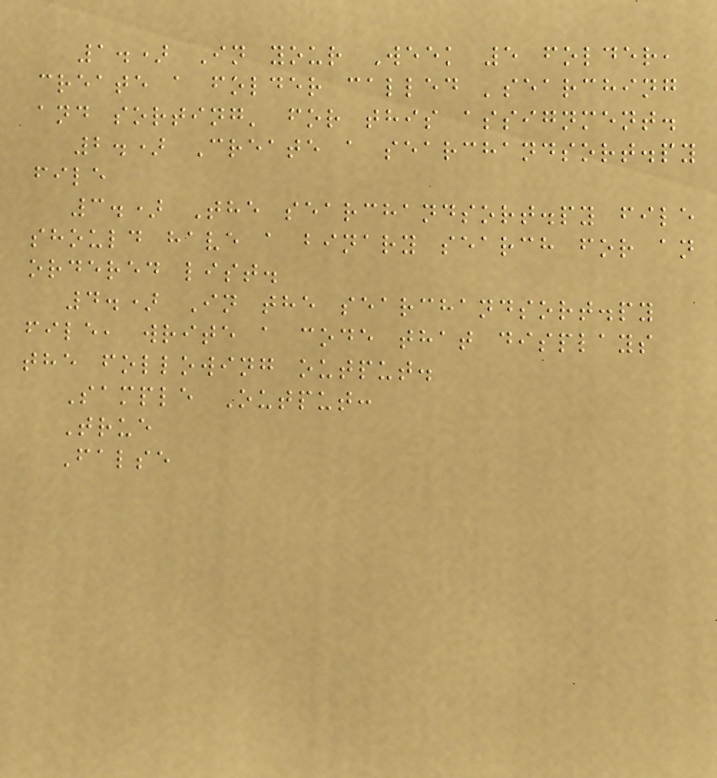1.) In your Week 5 folder,
create a folder called 'searching
and sorting' for this assignment.
2.) Create a searchandsort.py
file
3.) The searchandsort.py file
should have a binary search for an
ordered list.
4.) In the searchandsort.py
file, write a code that displays
the following output.
Sample Output:
True
False
